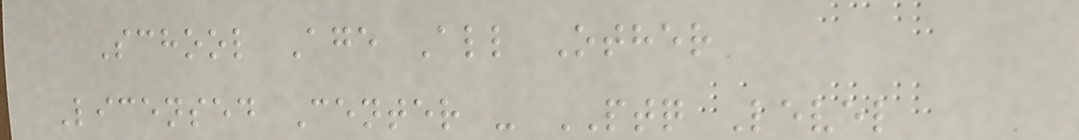School Age All Other
Licensed Center - PTQ Level
